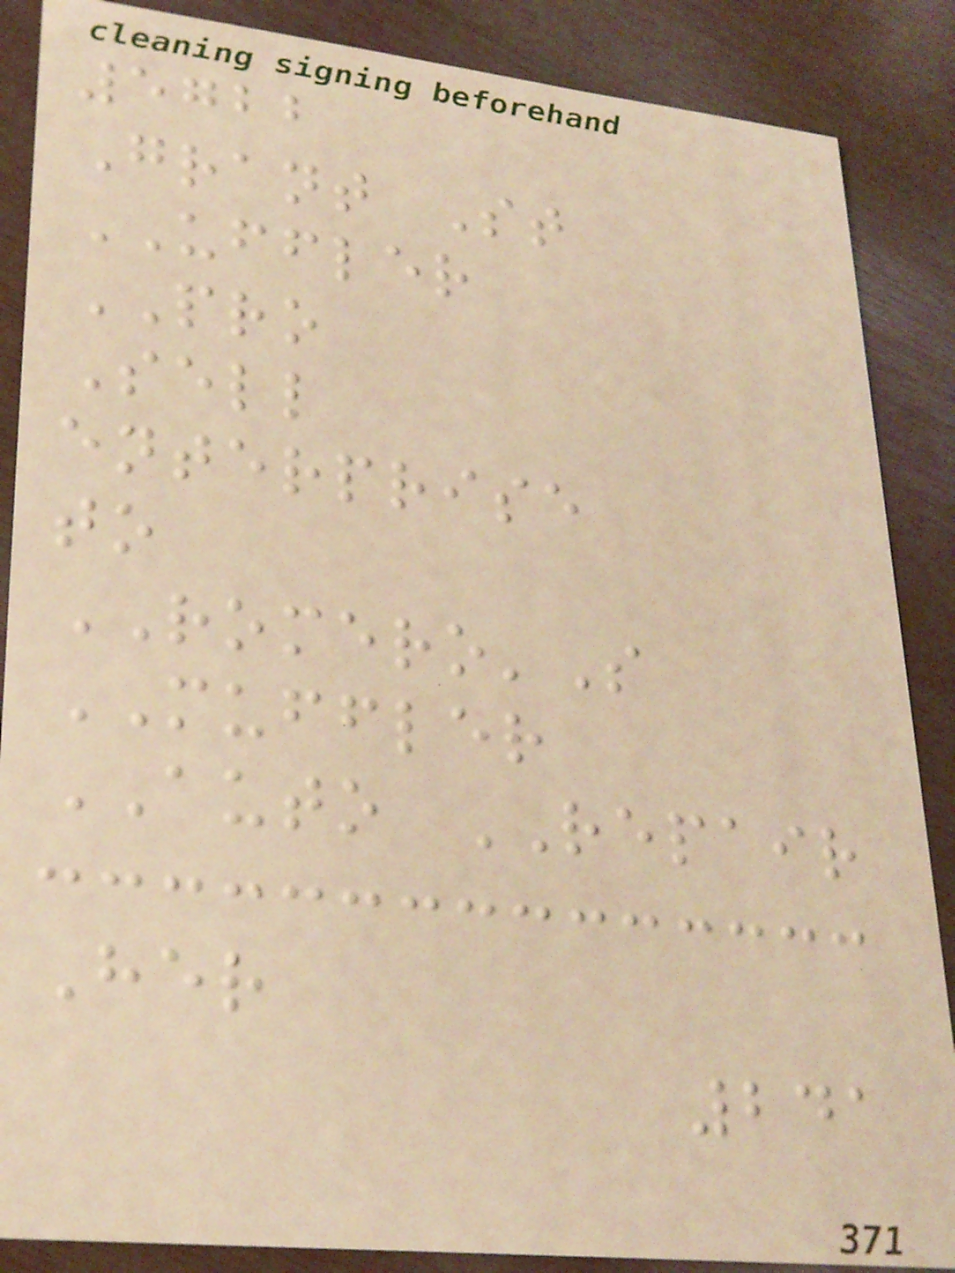5722
Grant St
UFFLER
PRO
Sell
enterprise
to
ROMERO'S
MUFFLER
AUTO REPAIR
Her
241
